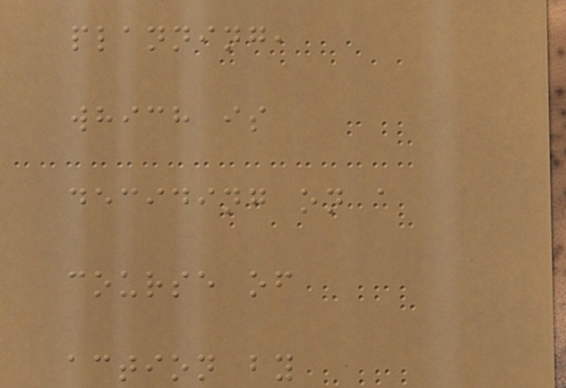planning,
which is
deciding on a
course of
action by
